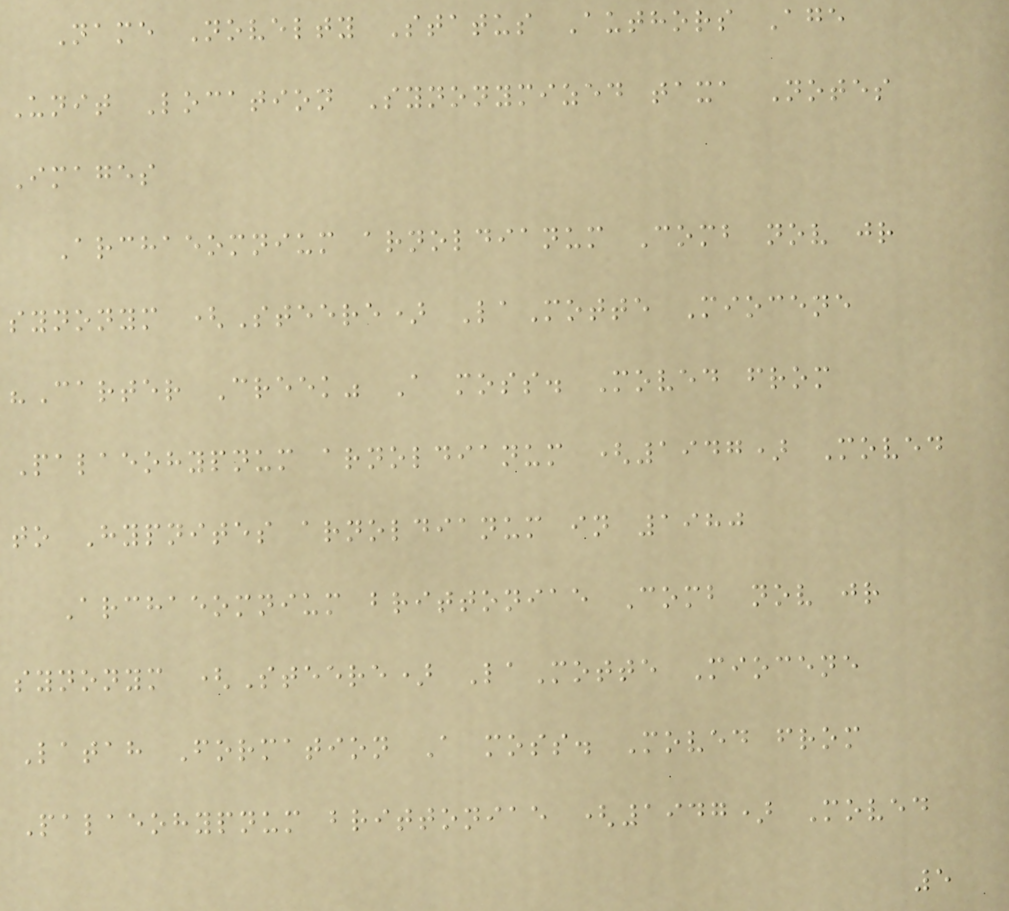Name Novelty Status Authors Age
Unit Location Synonymized taxa Notes
Images
Archaeomnium arnoldianum Comb nov jr
synonym (Steere) LaMotte Miocene
"Carter Creek" A moss. Moved from
Palaeohypnum arnoldianum (1947) Moved
to Hypnites arnoldianum in 1980
Archaeomnium brittoniae Comb nov jr
synonym (Steere) LaMotte Miocene
Latah Formation A moss. Moved from
Palaeohypnum brittoniae (1947) Moved
5
